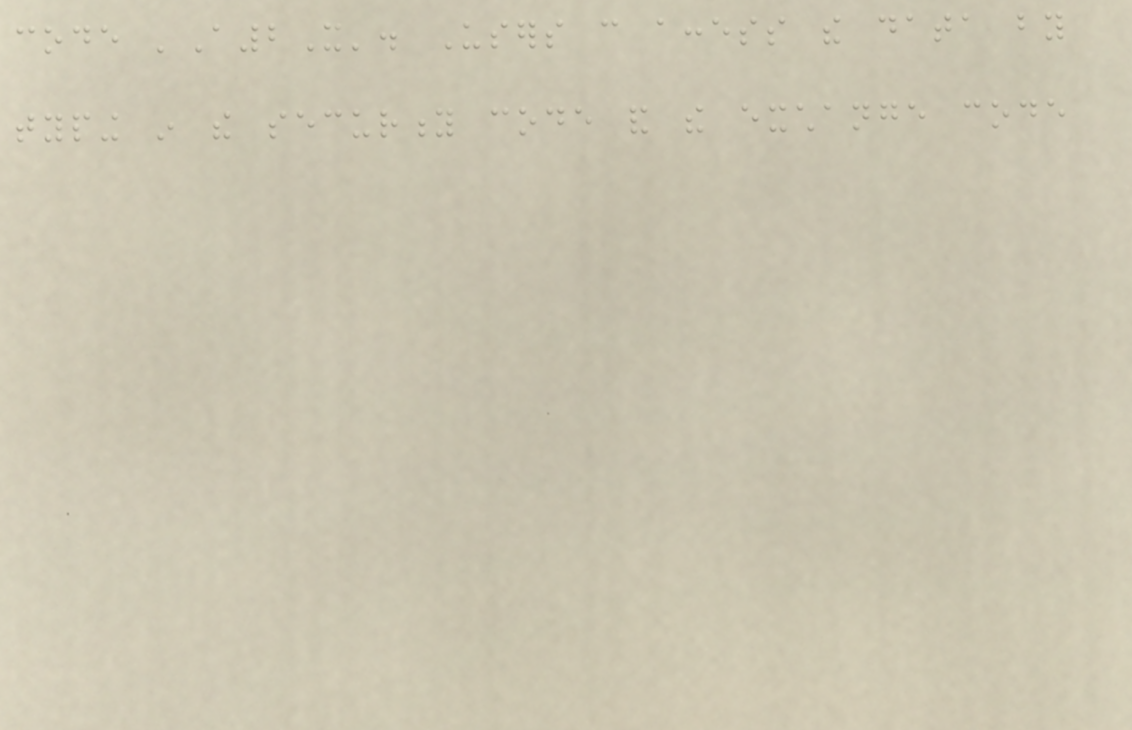code 'A2X'. Users can access the data by
typing in the security code and the exchange code
